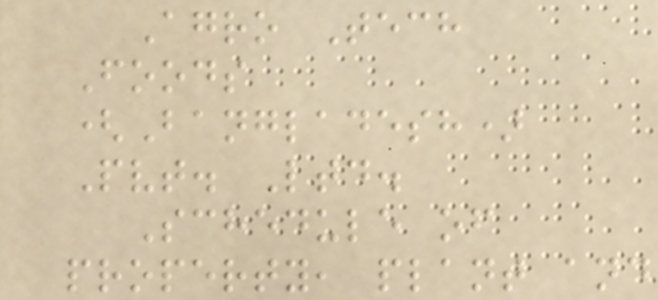Agro Tech
Foods
(Bangladesh)
Pvt. Ltd.
Schedule of
property, plant and
